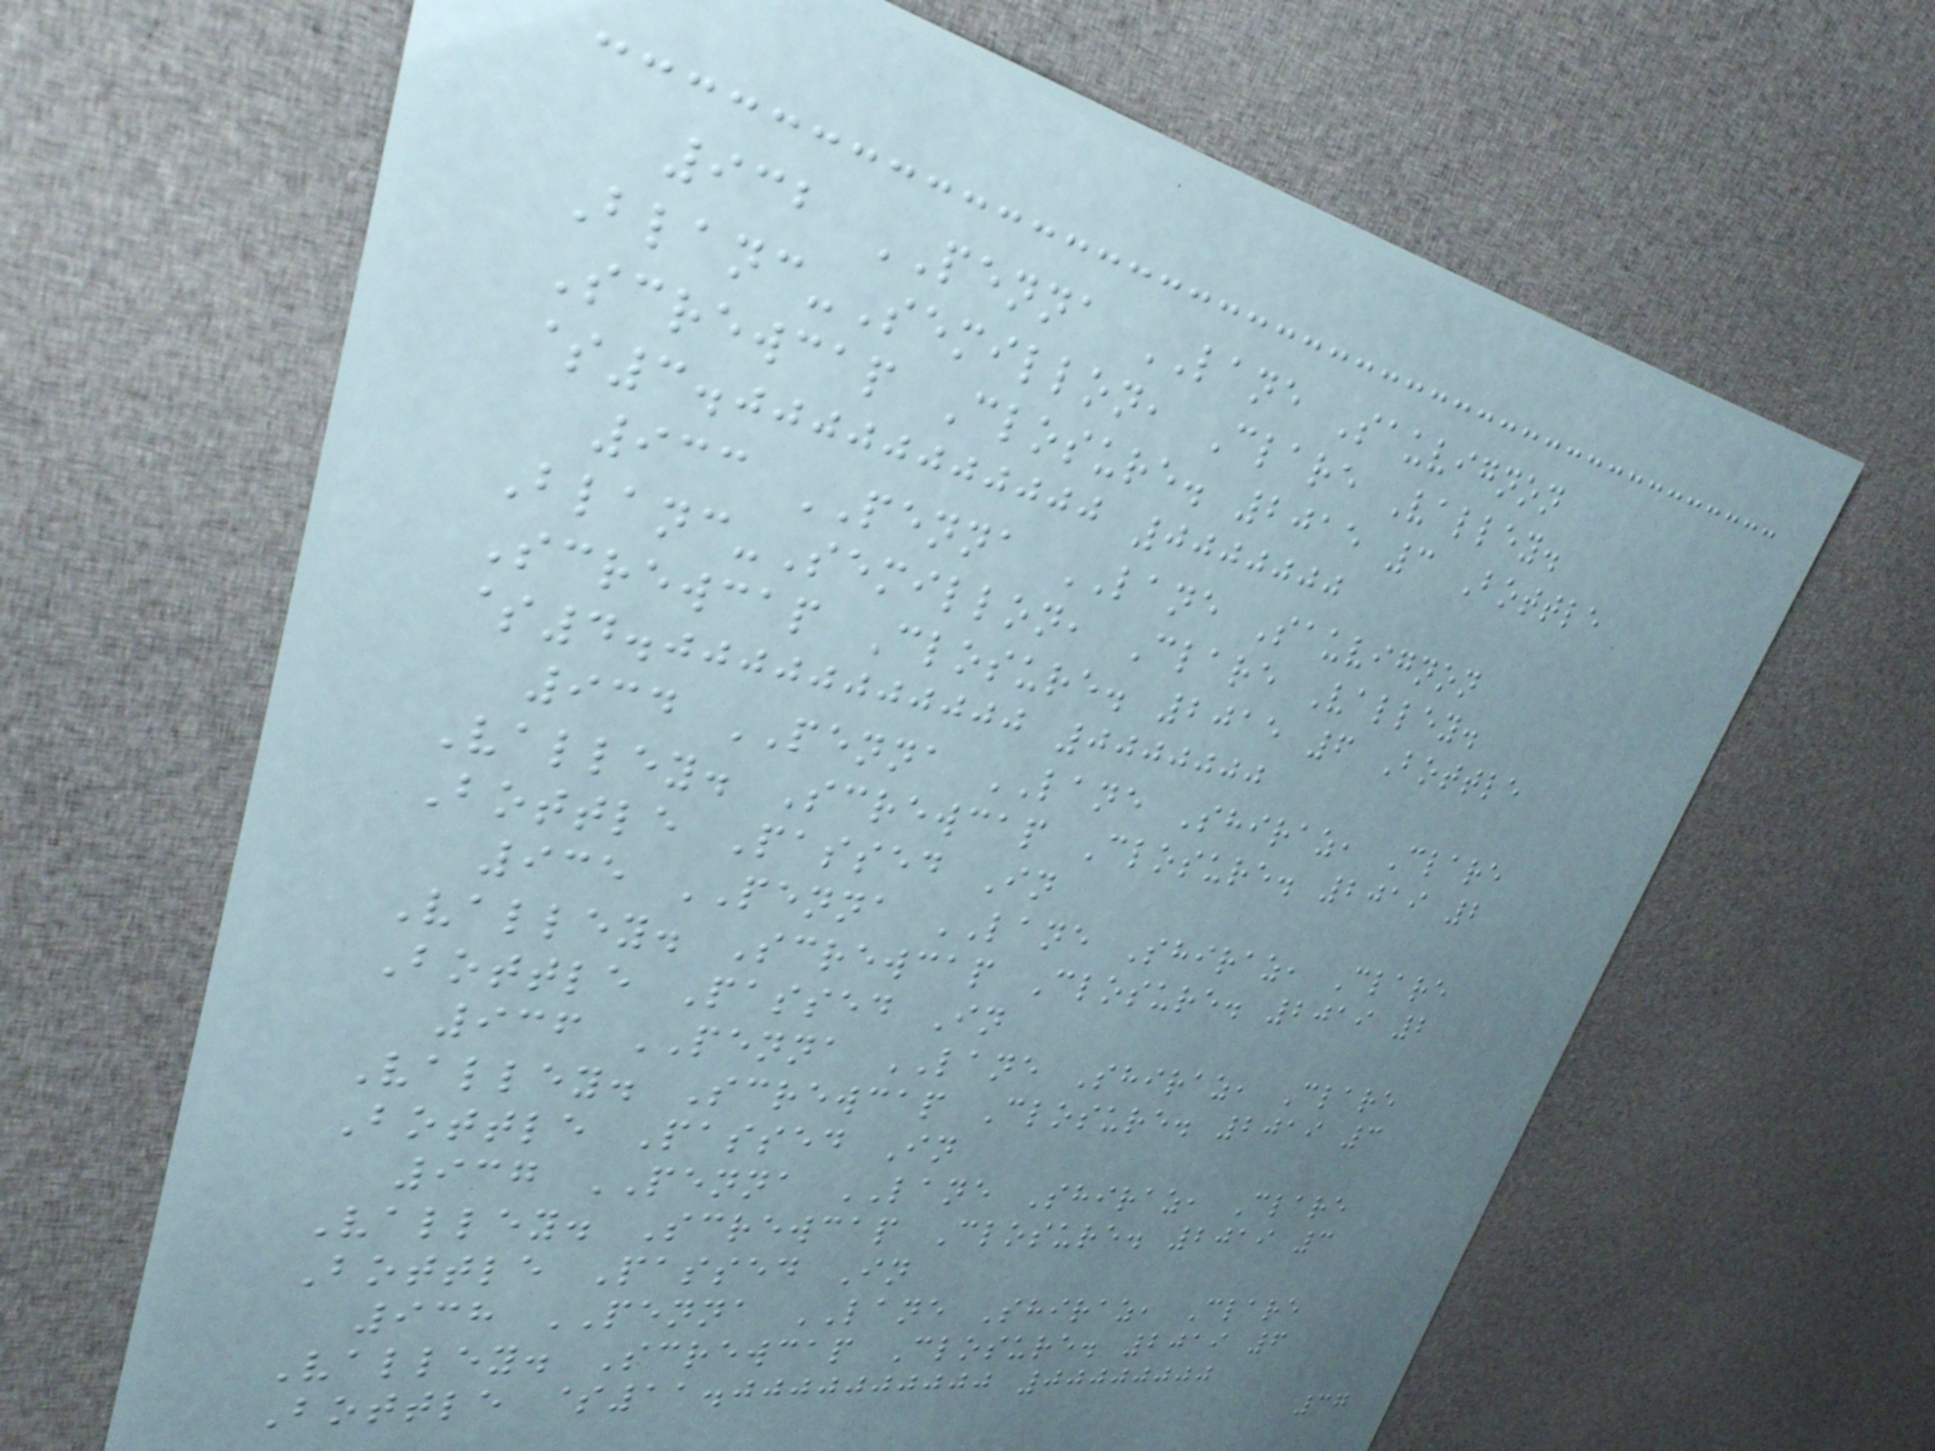932 PENNA LANE Sauvignon
Blanc-Semillon, Clare Valley.
Screwcap Closure. 2015 3 Bottle
$3.00000000000 0000000
933 PENNA LANE Sauvignon
Blanc-Semillon, Clare Valley.
Screwcap Closure. 2015 6 Bottle
$4.00000000000 0000000
934 PENNA LANE Shiraz, Clare
Valley. Screwcap Closure. 2019 2
Bottle Passed In
935 PENNA LANE Shiraz, Clare
Valley. Screwcap Closure. 2019 2
Bottle Passed In
936 PENNA LANE Shiraz, Clare
Valley. Screwcap Closure. 2019 3
Bottle Passed In
937 PENNA LANE Shiraz, Clare
Valley. Screwcap Closure. 2019 3
Bottle Passed In
938 PENNA LANE Shiraz, Clare
Valley. Screwcap Closure. 2019 6
Bottle $11.0000000000 00000000
37
